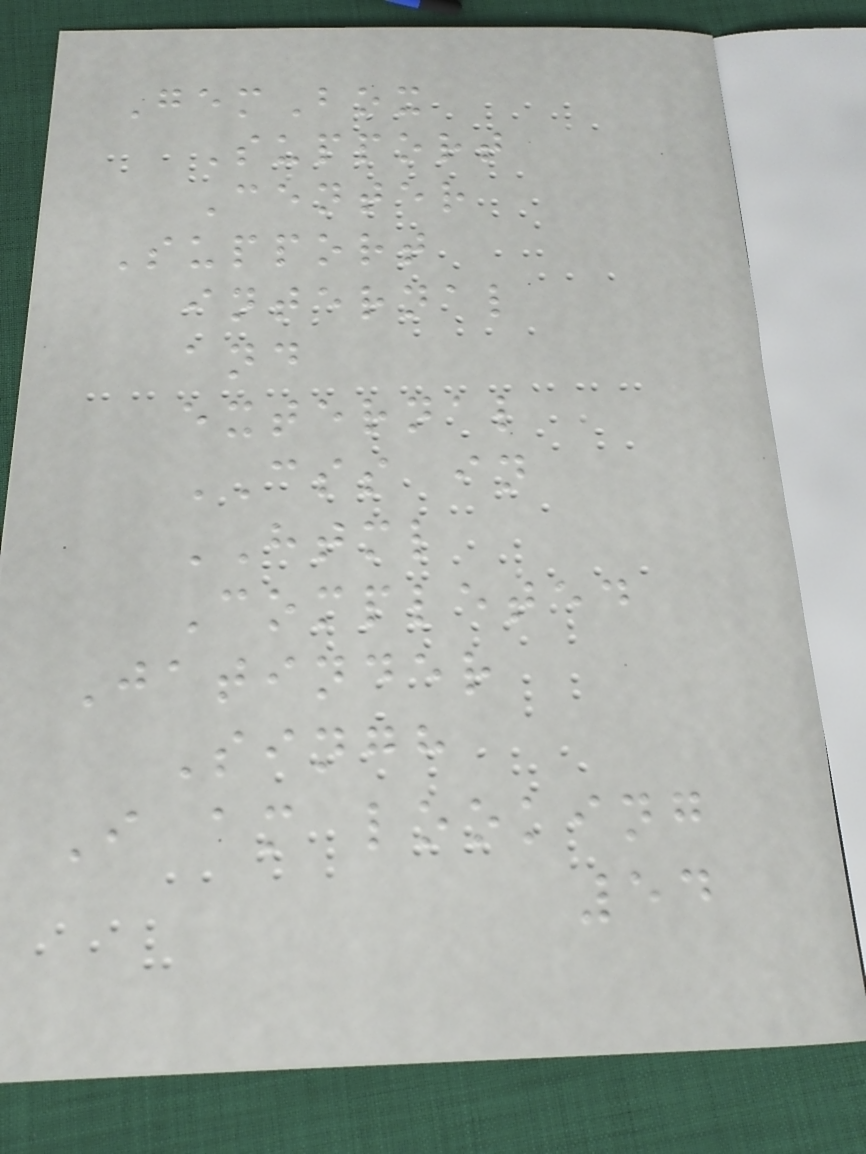GemBox
Support
Center
Support
internal
and
external
CSS in
HTML
Completed
Jatinder
Singh
I am looking
54
